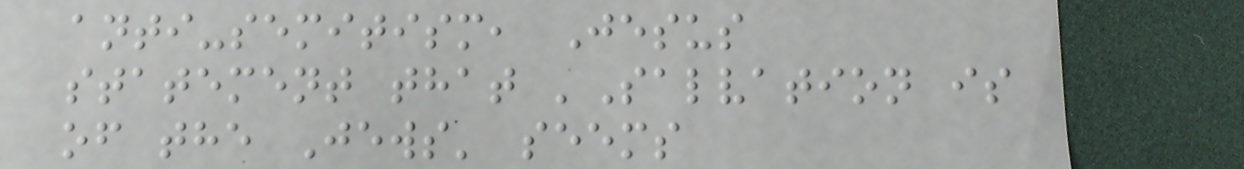anti-semitism, Jesus
statement that 'Salvation is
of the Jews' seems
